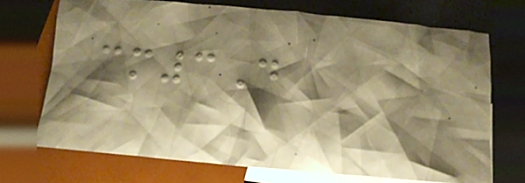cm3D
